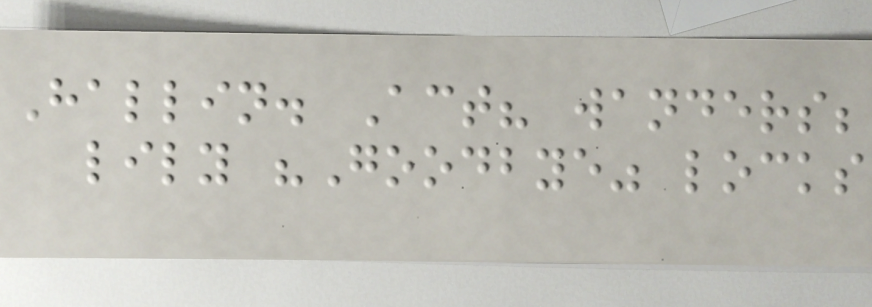Hallin. Act? wanders;
lily "Goodbye" locks
